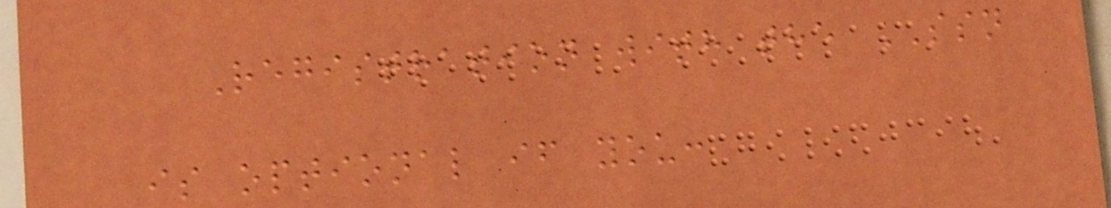Registration with the SSN
is optional if you:
